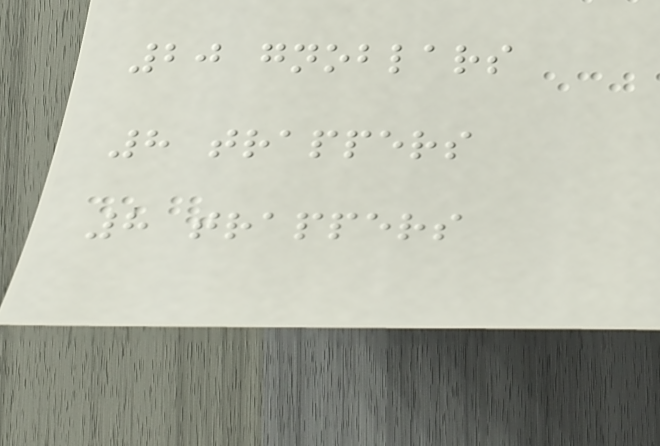20 gnoblars
8 trappers
8 trappers
